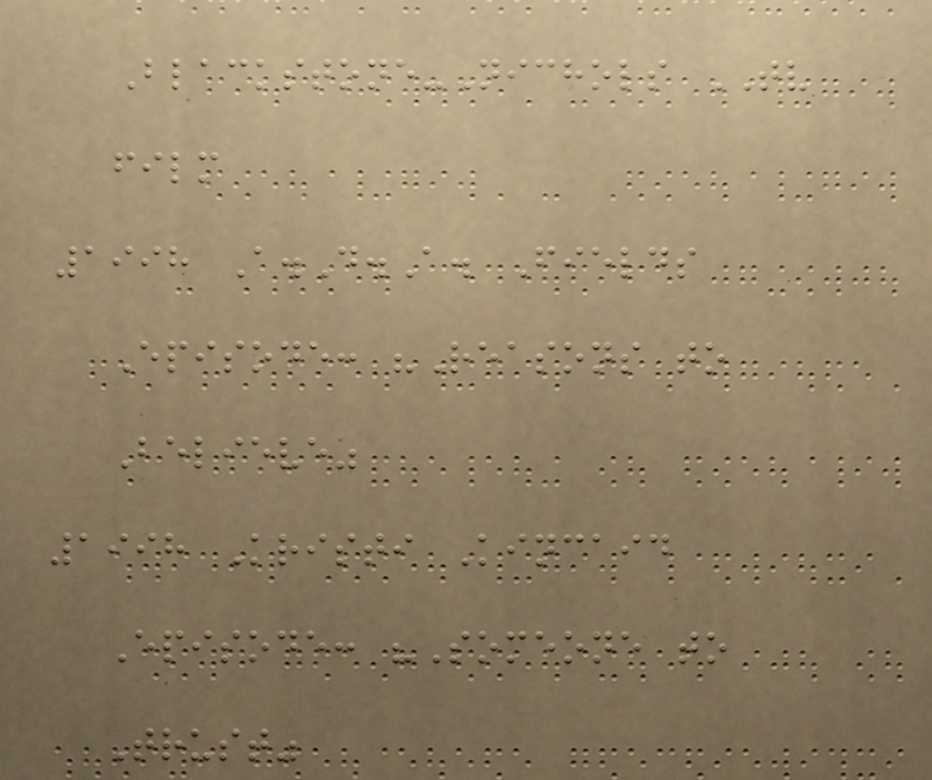Blackstone-Nichols TV
film
1998 A.D.A. Fields
Episode: "Reasons to
Believe"
1998 Kristi Kincaid
Episode: "Someone to
Trust"
